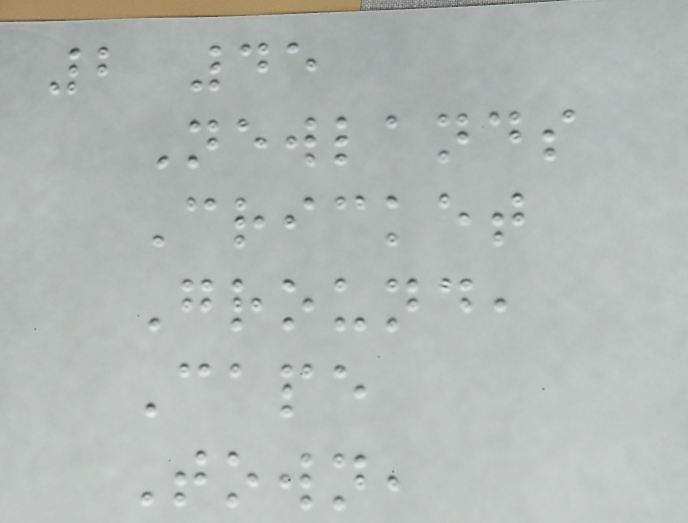2 45
Newlands
Cricket
Ground,
Cape
Town,
